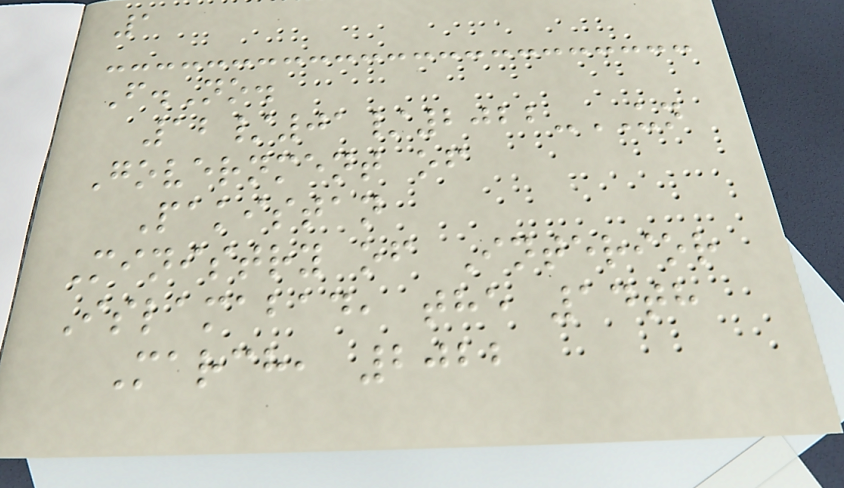1
F.No.
12/01/2022-UN
Government of
Pakistan
Ministry of Interior
Islamabad, the 14th
March, 2022
